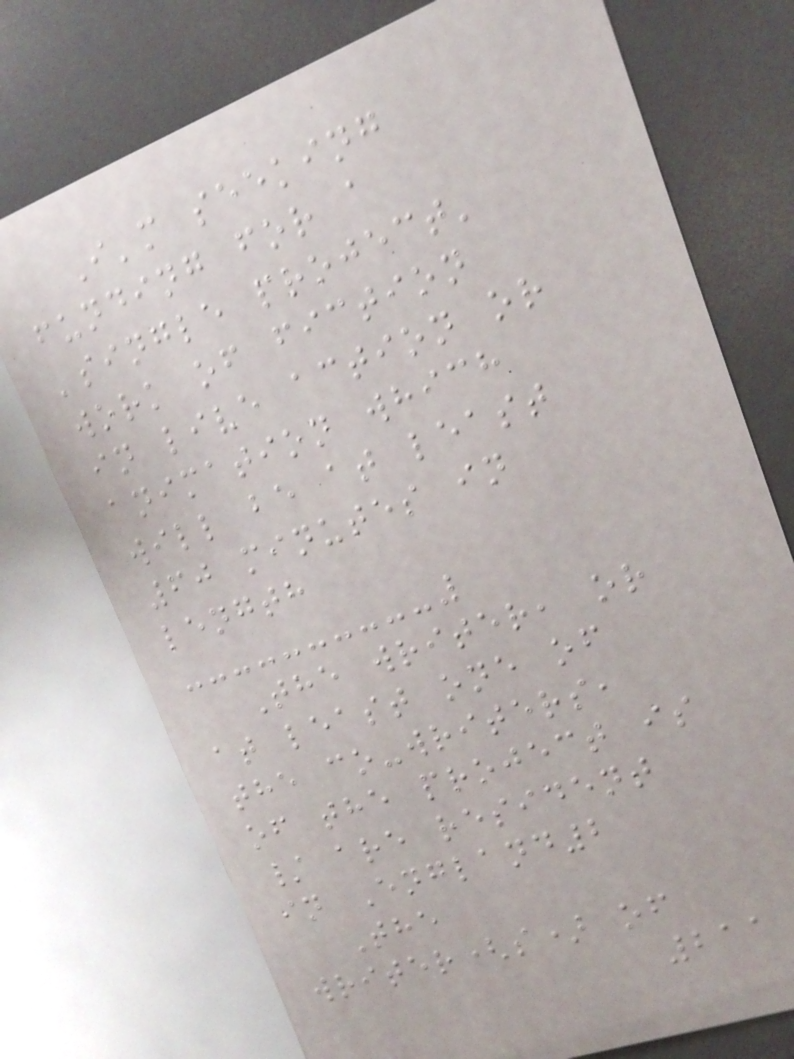I'm seeking
funding for a
'single project'
work of fiction
in live action or
animation which
will be at least
60 minutes in
length
The writer, or
at least one of
the co-writers,
of the project is
/ are resident
in England2
The
writer(s) of
211
